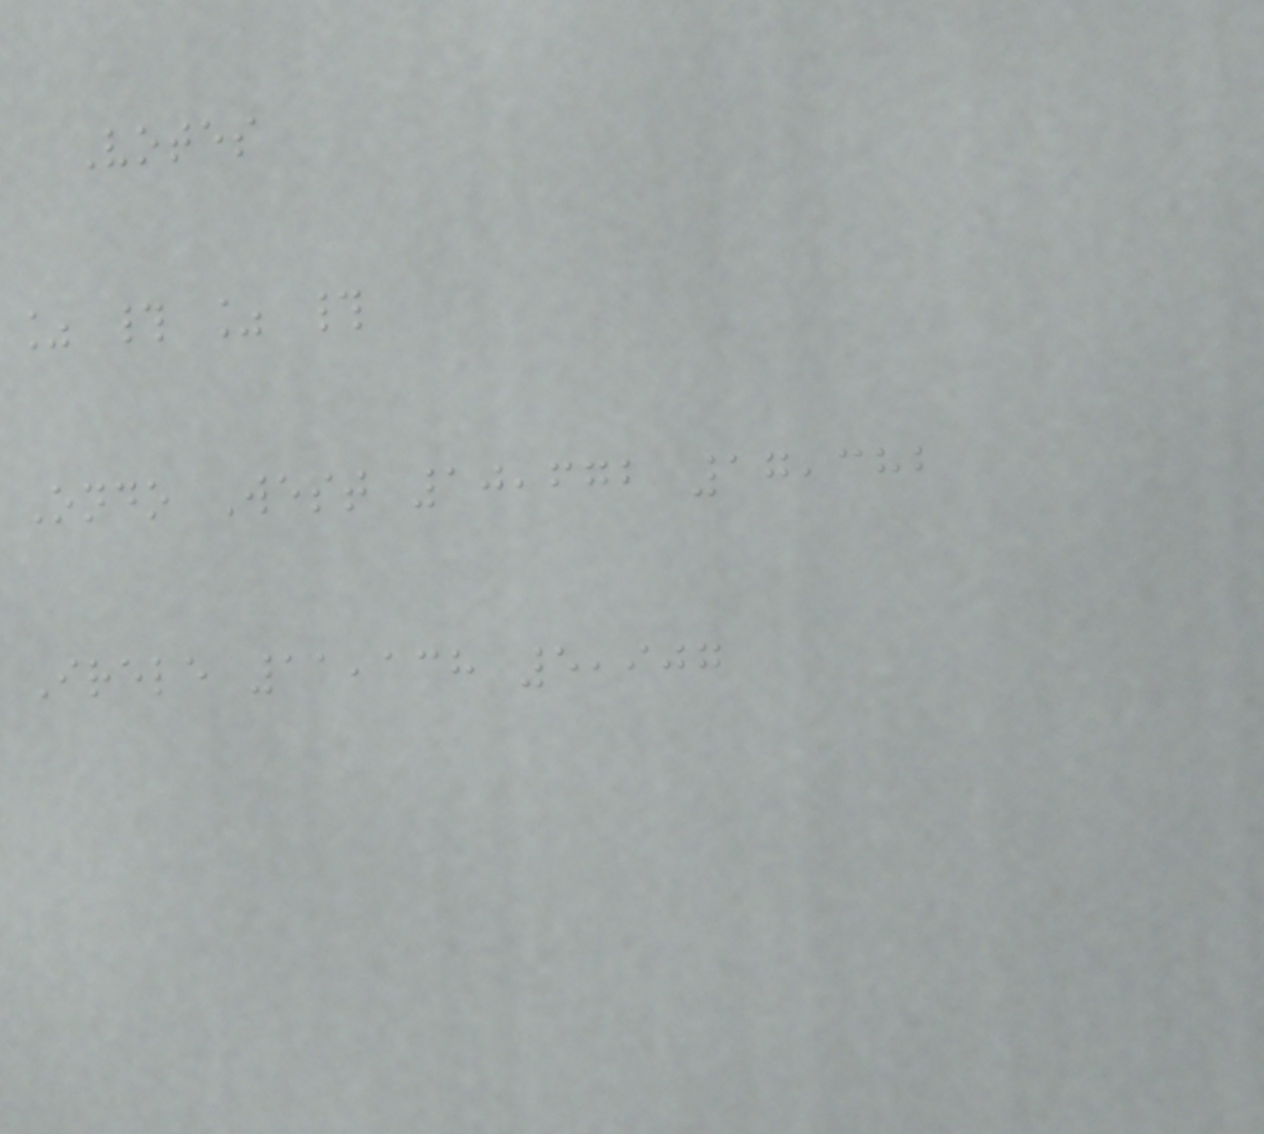Votes
% # % #
Ondo West 10,672 17,382
Irele 11,138 5,907
